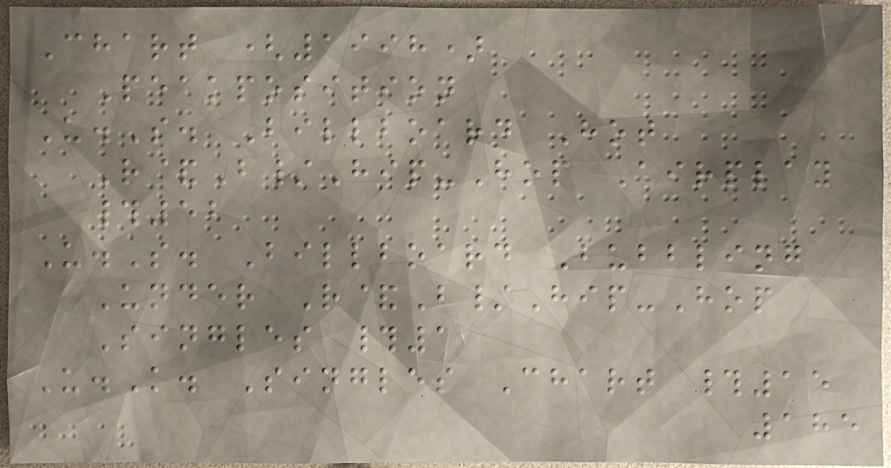Chart (1998)
Peakposition
U.S. Billboard Hot
R&B/Hip-Hop Airplay
#52
U.S. Billboard Bubbling
Under R&B/Hip-Hop
Singles #1
U.K. Singles Chart #15
185
